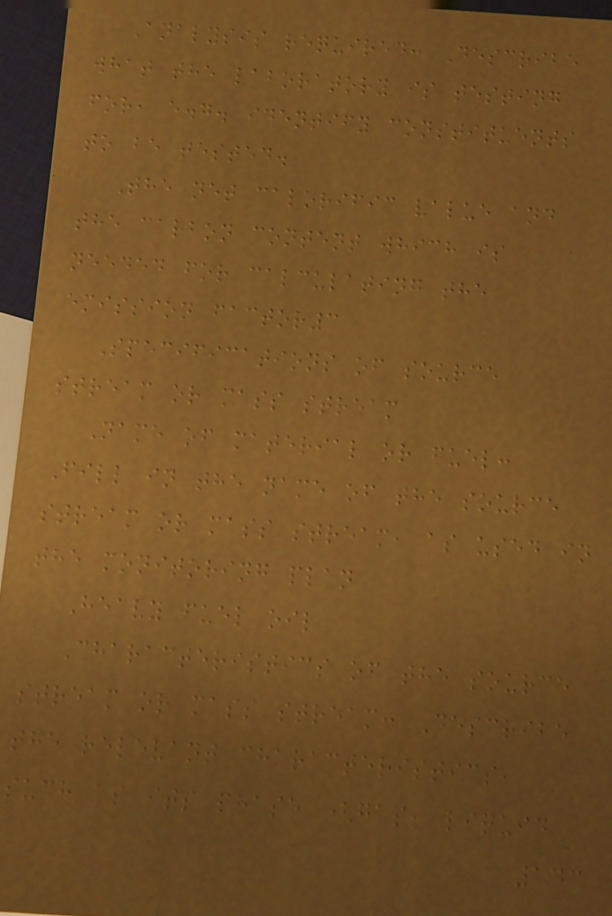Analysis required: Describe
what the laboratory is testing
for, e.g. identify constituents
to be tested.
The net calorific value and
the carbon content which is
needed for calculating the
emission factor3
Specifications of source
stream or mass stream
Name of material or fuel:
Fill in the name of the source
stream or mass stream, as used in
the monitoring plan
Heavy fuel oil
Characteristics of the source
stream or mass stream: Describe
the relevant characteristics,
such as its phase (gas, liquid
143
